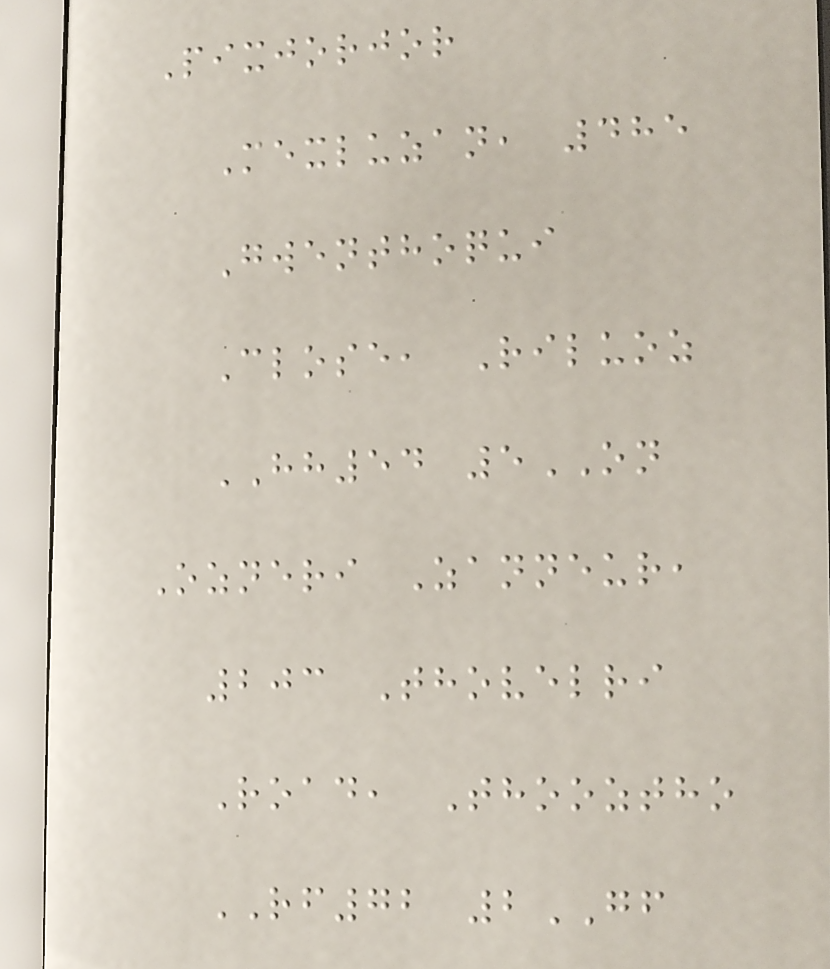Pixjorjor
Mexluzan, 485
Gwenthoqui
Close, Riluoz
HH54 5ON
Ozneri Zanneur,
203 Thovelri
Road, Thooztho
RF72 2GF
